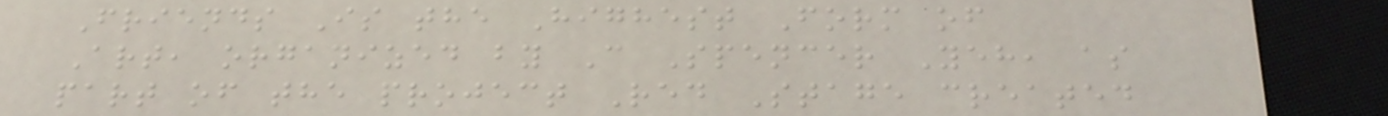Friends Is the Highest Form of
Art, organized by C Spencer Yeh, as
part of the project Red Stage created
